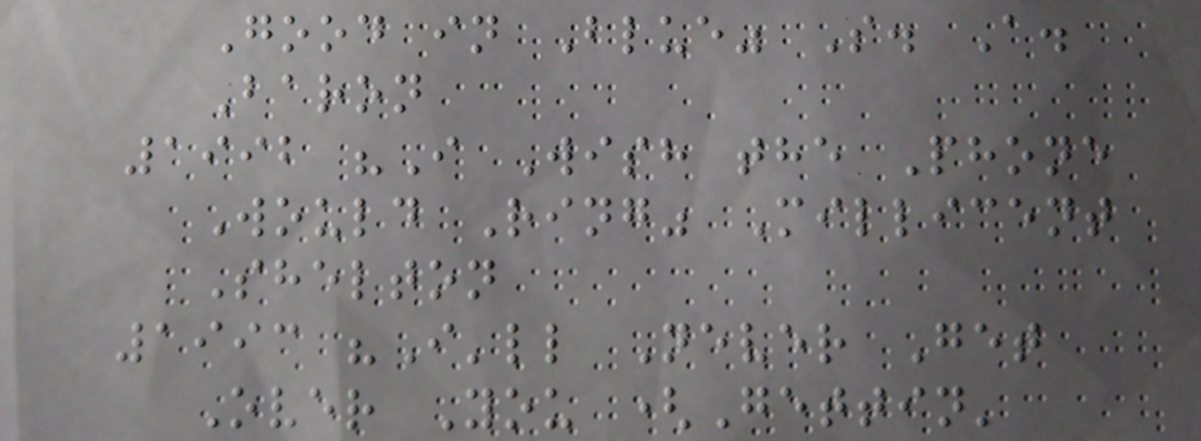Good in Blue" S. A.
Baron
1992 "I Wish the Phone
Would Ring" Millicent
Shelton
1993 "I'll Never Get
Over You (Gettin'
